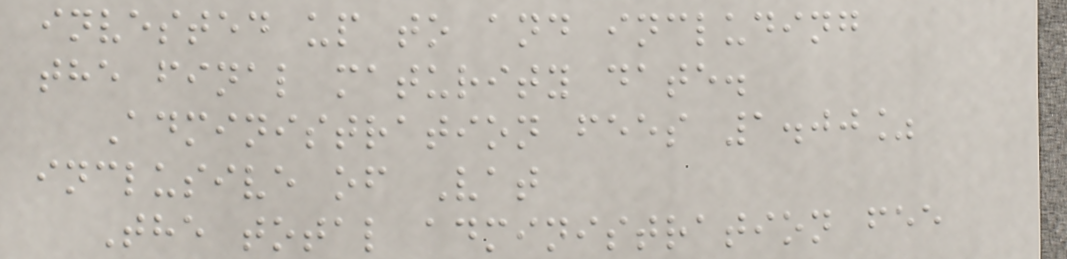invested up to and including
the final maturity date.
Administration fees 1.00%
inclusive of Vat
The total administration fee
